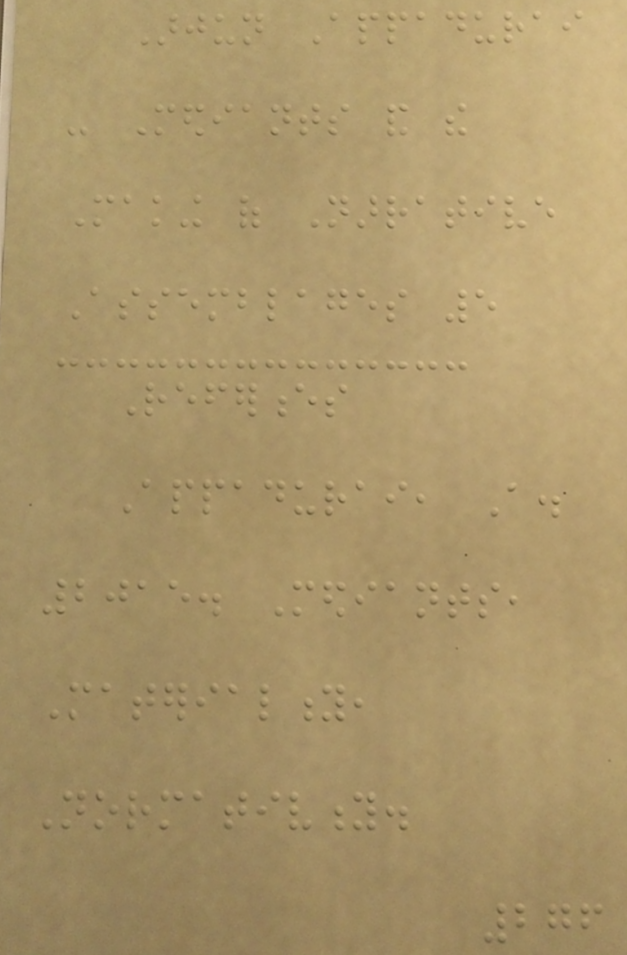Arjun Appadurai
- Mediants and the
Making of Narrative
Assemblages 5
References
Appadurai, A.
2015. Mediants,
Materiality,
Normativity.
276
